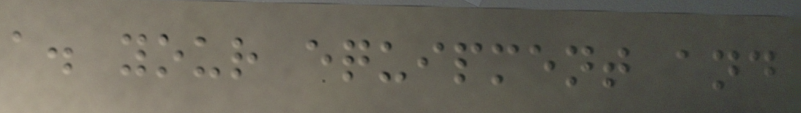a. your equipment and
